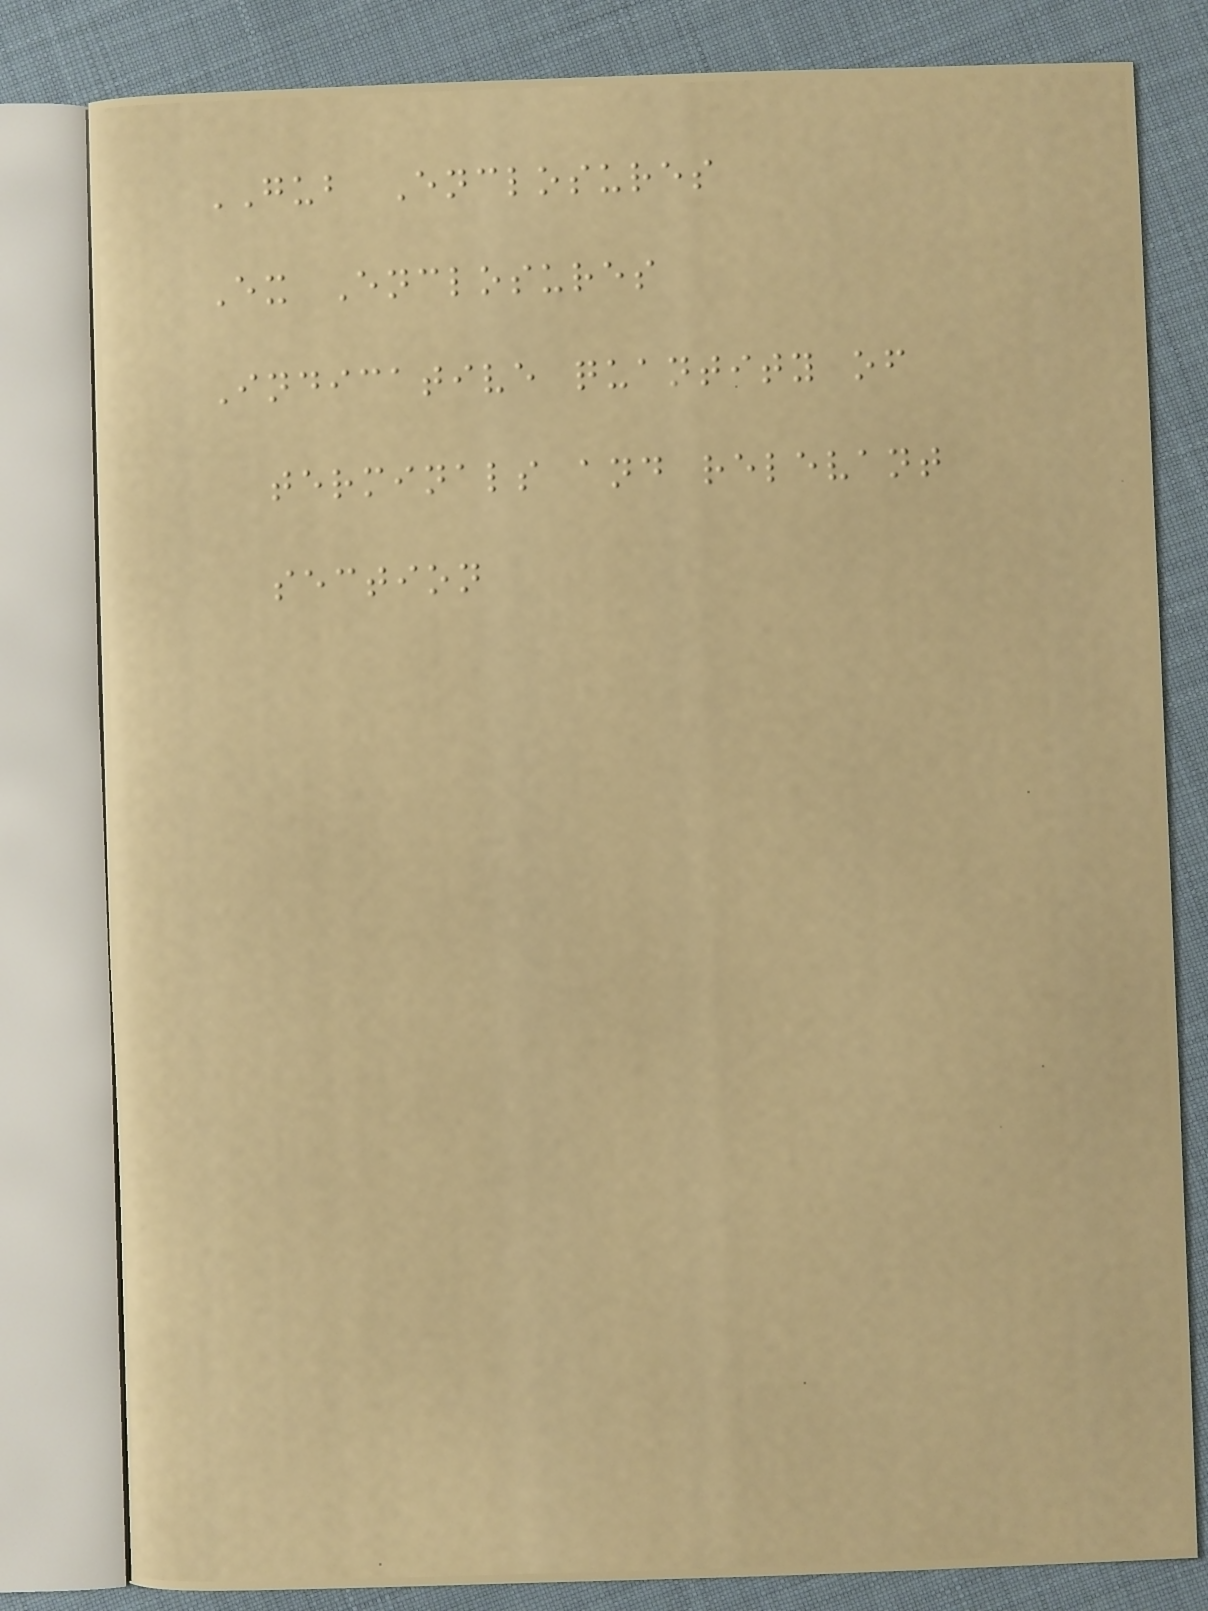GUB Enclosures
Ex Enclosures
Indicative quantity of
terminals and relevant
section
